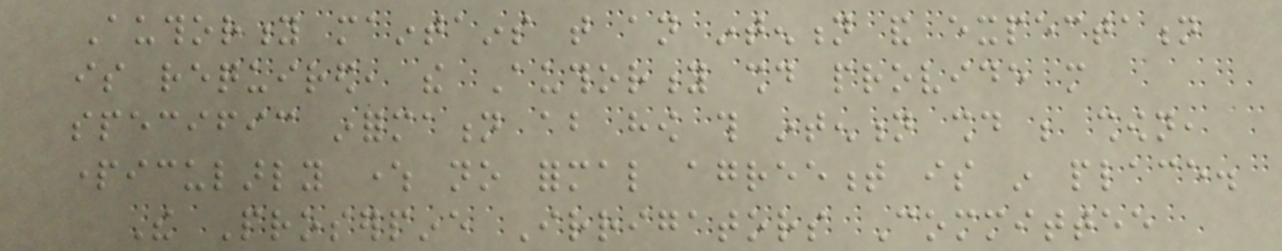Authority maintains that an intention and expectation
is required, the Authority should provide more
specific information about how this intention should be shown,
particularly where no formal agreement is in place.
The Proserpine Irrigators Committee
